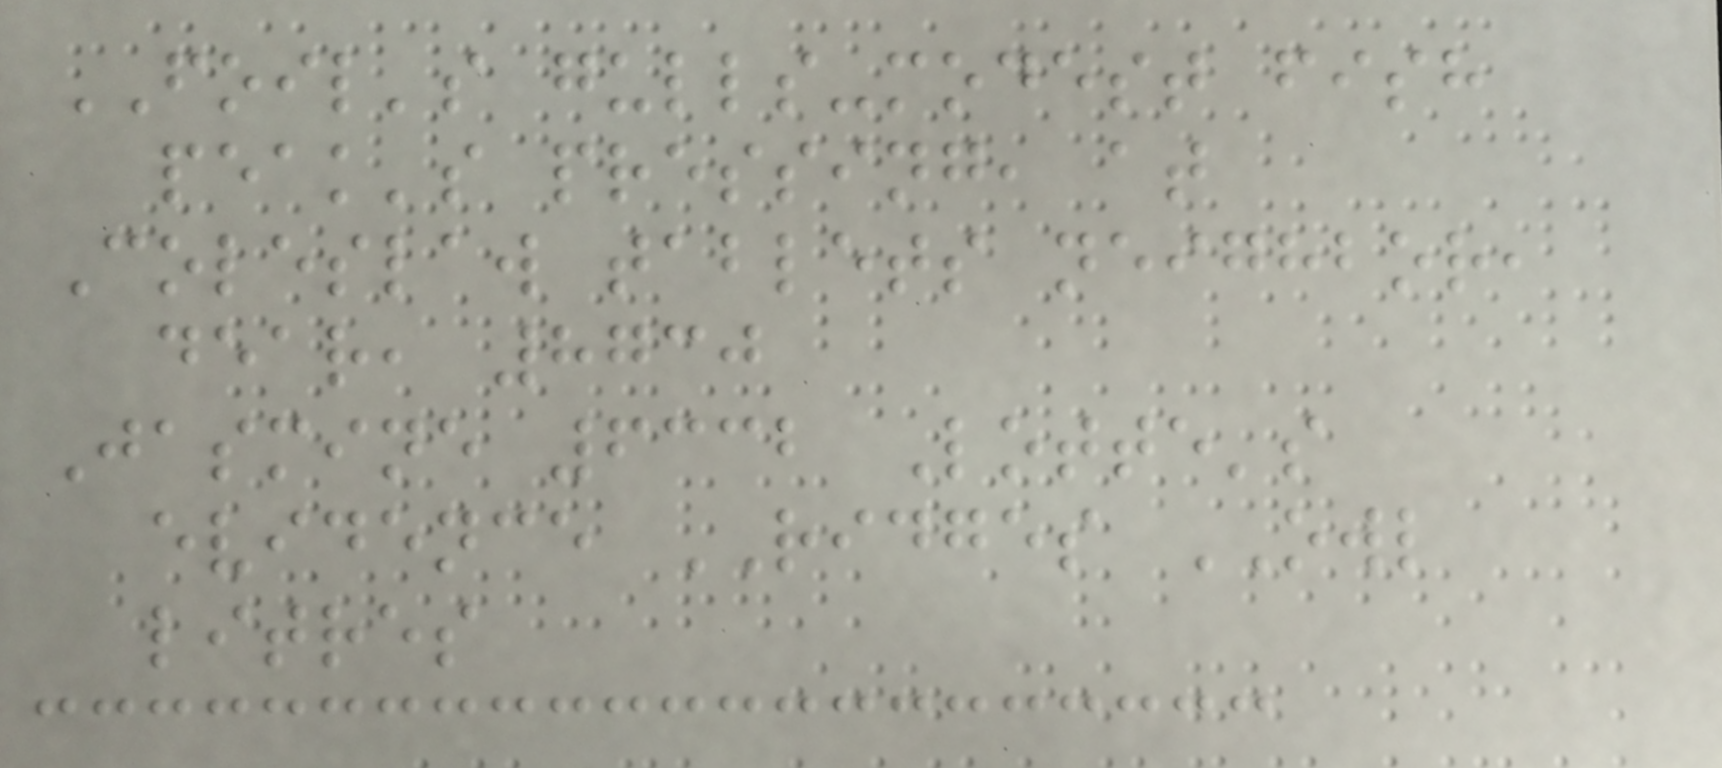FOIL's gulls-modest fish
peak's pressing, at
Coleslaw tablets neighbor,
dear, 8730
Jasmine 6332 Lotte's
evidence RIDGES OWL
litres
